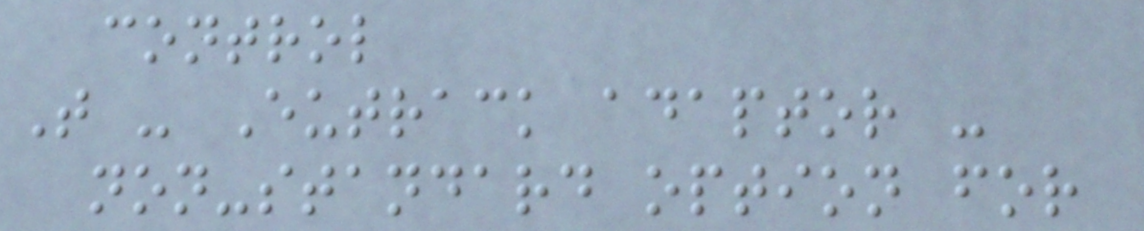control
T - Eutrack adaptor -
non-standard option for
